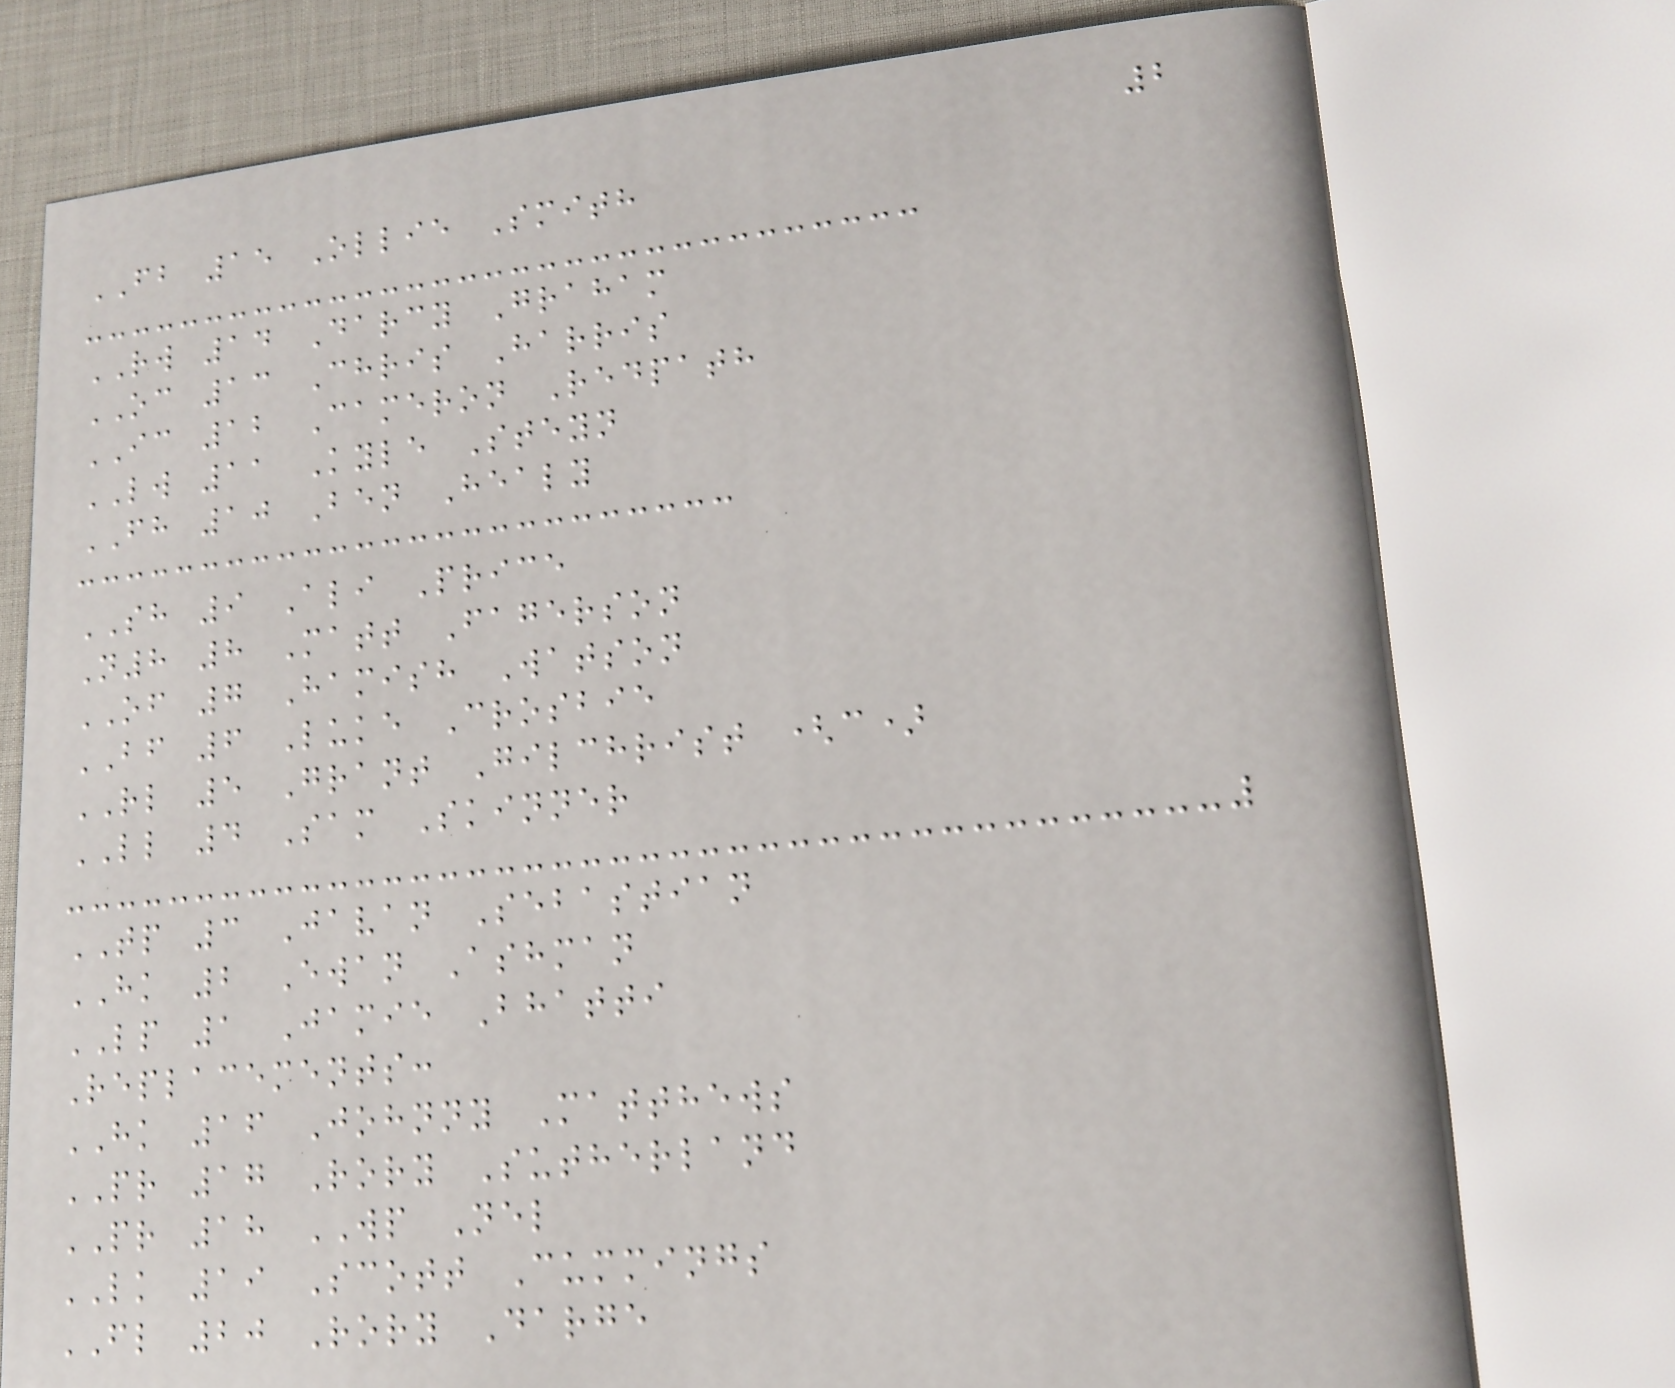2
FB 15 Ollie Smith
RW 14 Darcy Graham
OC 13 Chris Harris
IC 12 Cameron Redpath
LW 11 Kyle Steyn
FH 10 Ben Healy
SH 9 Ali Price
N8 8 Matt Fagerson
OF 7 Hamish Watson
BF 6 Luke Crosbie
RL 5 Grant Gilchrist (c)
LL 4 Sam Skinner
TP 3 Javan Sebastian
HK 2 Ewan Ashman
LP 1 Jamie Bhatti
Replacements:
HK 16 Johnny Matthews
PR 17 Rory Sutherland
PR 18 WP Nel
LK 19 Scott Cummings
FL 20 Rory Darge
